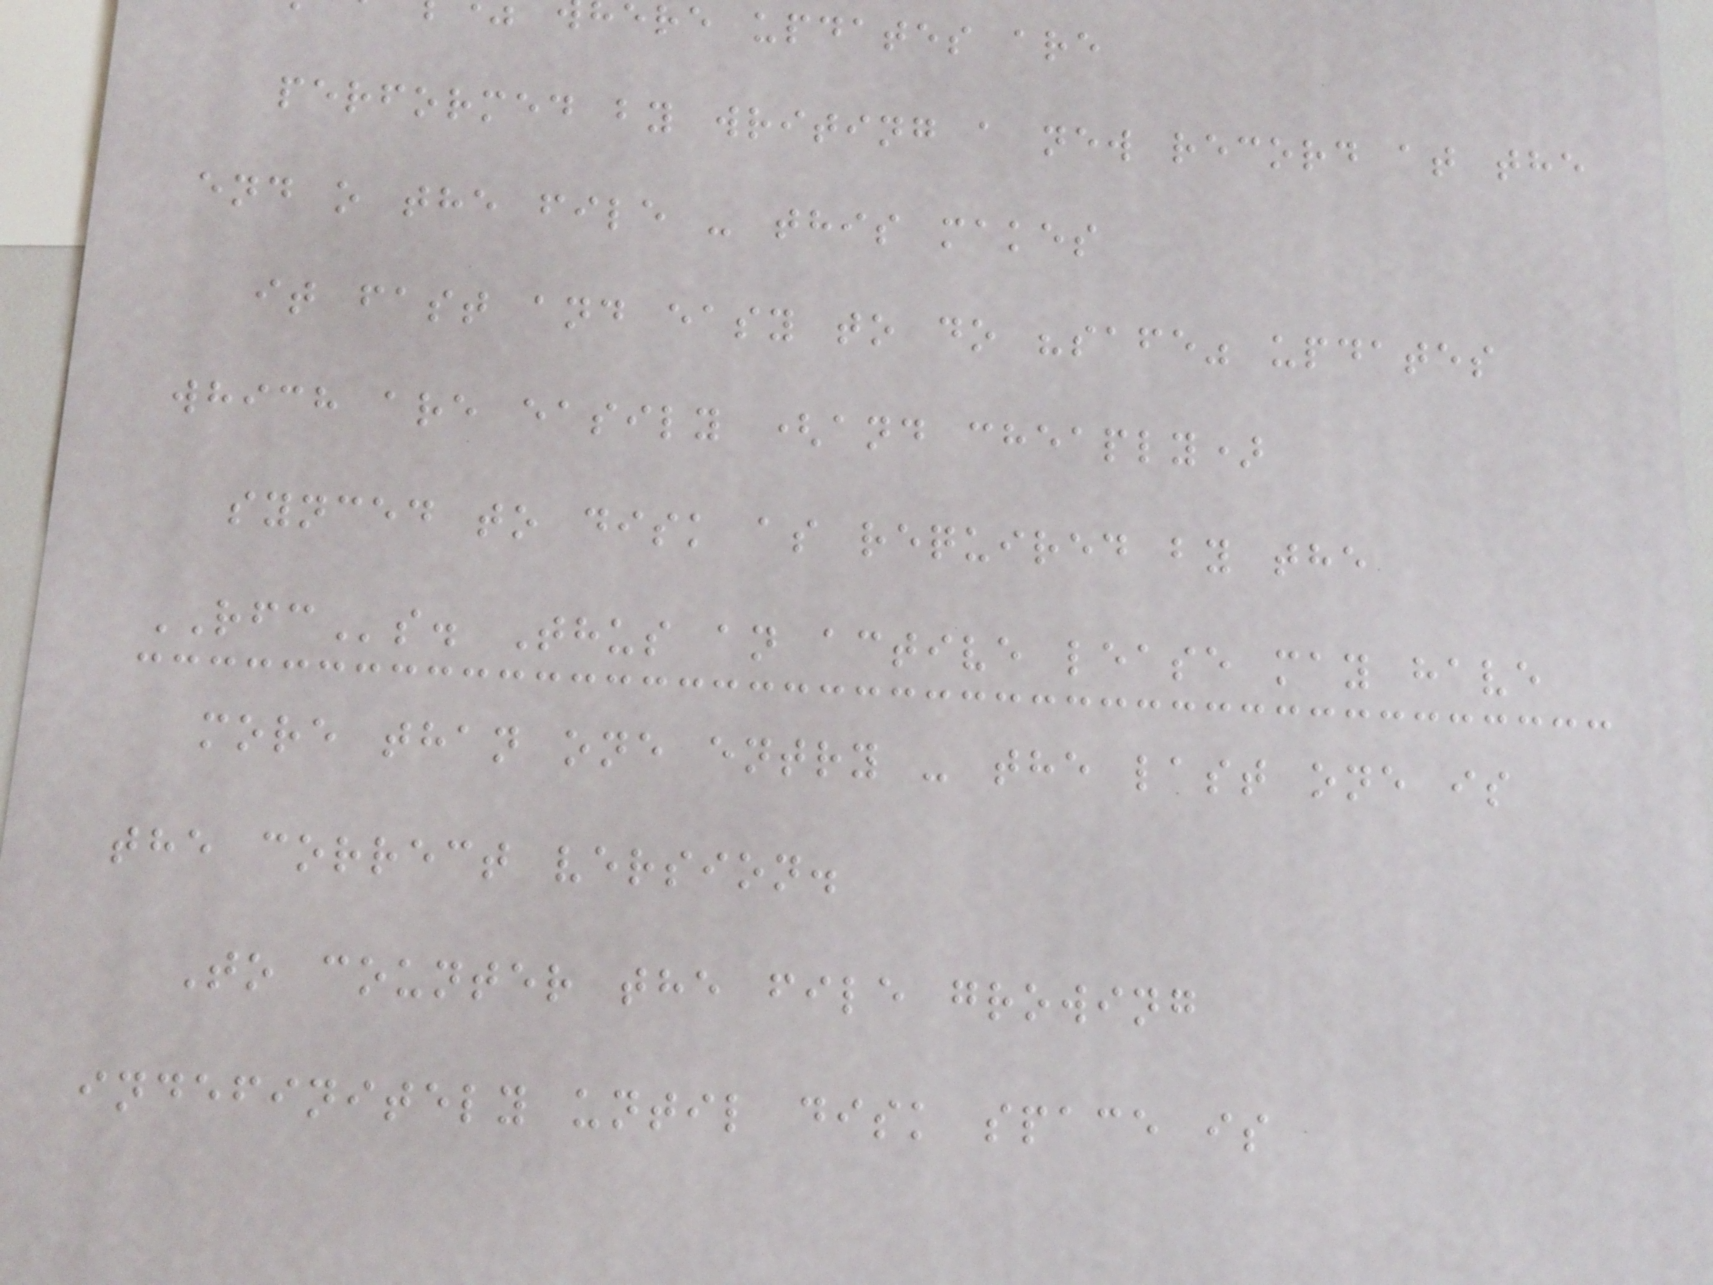ere updates are
performed by writing a new record at the
end o the file - this makes
it fast and easy to do "safe" updates
which are easily (and cheaply)
synced to disk as required by the
RFCs. Thus an active lease may have
more than one entry - the last one is
the correct version.
To counter the file growing
indefinitely until disk space is
